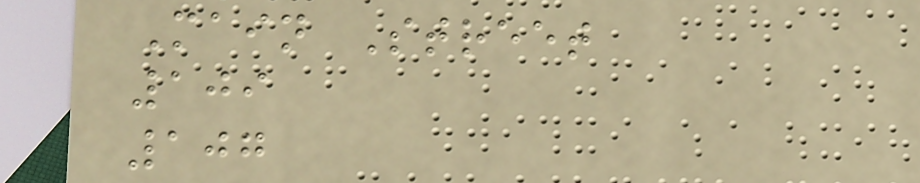Main Street
109
107
